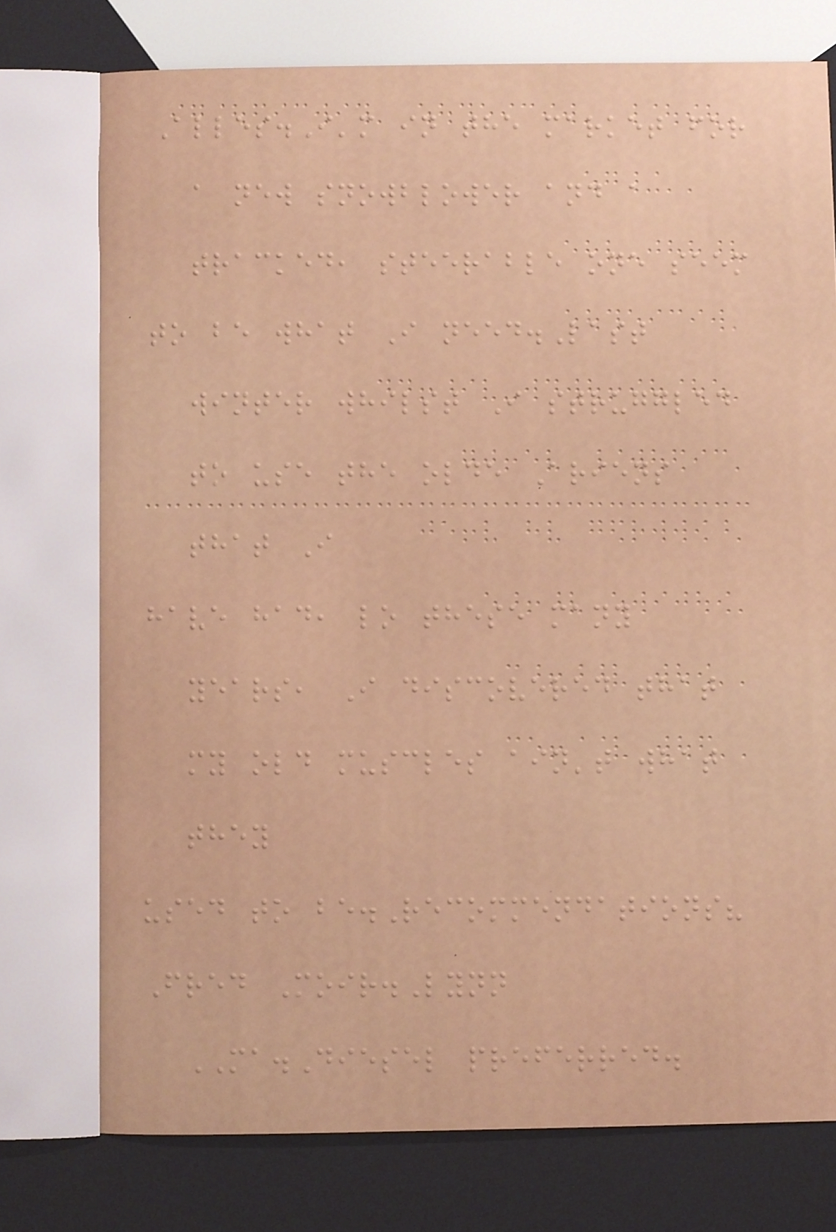Alles.I'm in the market for
a new snowblower and a
tracked, steerable one seem
to be what I need.Last
winter whilst I struggled
to use the olde Ariens
that I
have had, lo these many
years, I discovered that
my old muscles ain't what
they
used to be.Recommendations?
Fred Moir.Lynn
MA.Diesel preferred.
